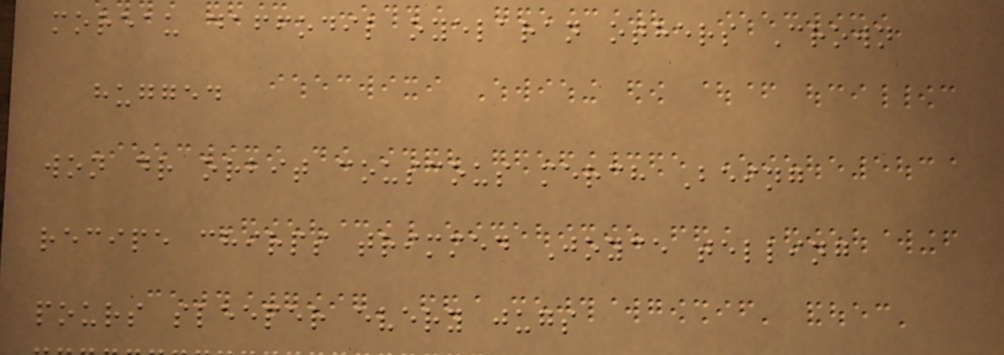moreau daffodil oyelaran others Crown
hugged
won dr orbit couscous merch Being
recipe chirps trimmed Joyce telling
pours sleeper every jugs
